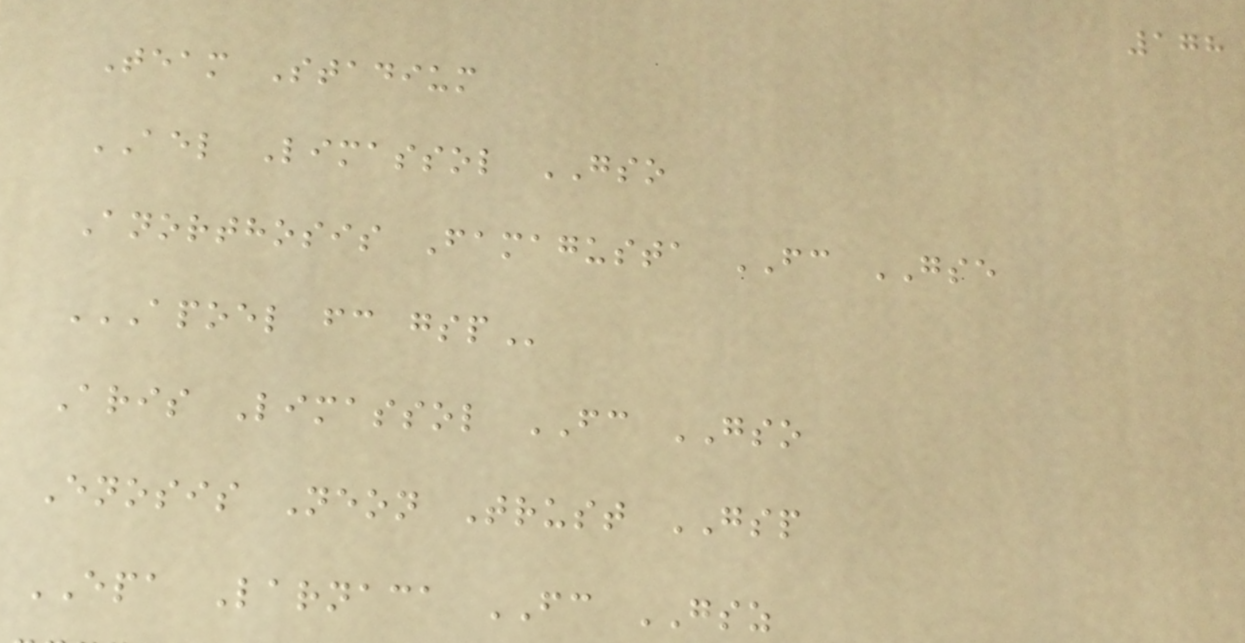178
Team Stadium
AEL Limassol GSO
Anorthosis Famagusta FC GSE
APOEL FC GSP
Aris Limassol FC GSO
Enosis Neon Trust GSP
EPA Larnaca FC GSZ
